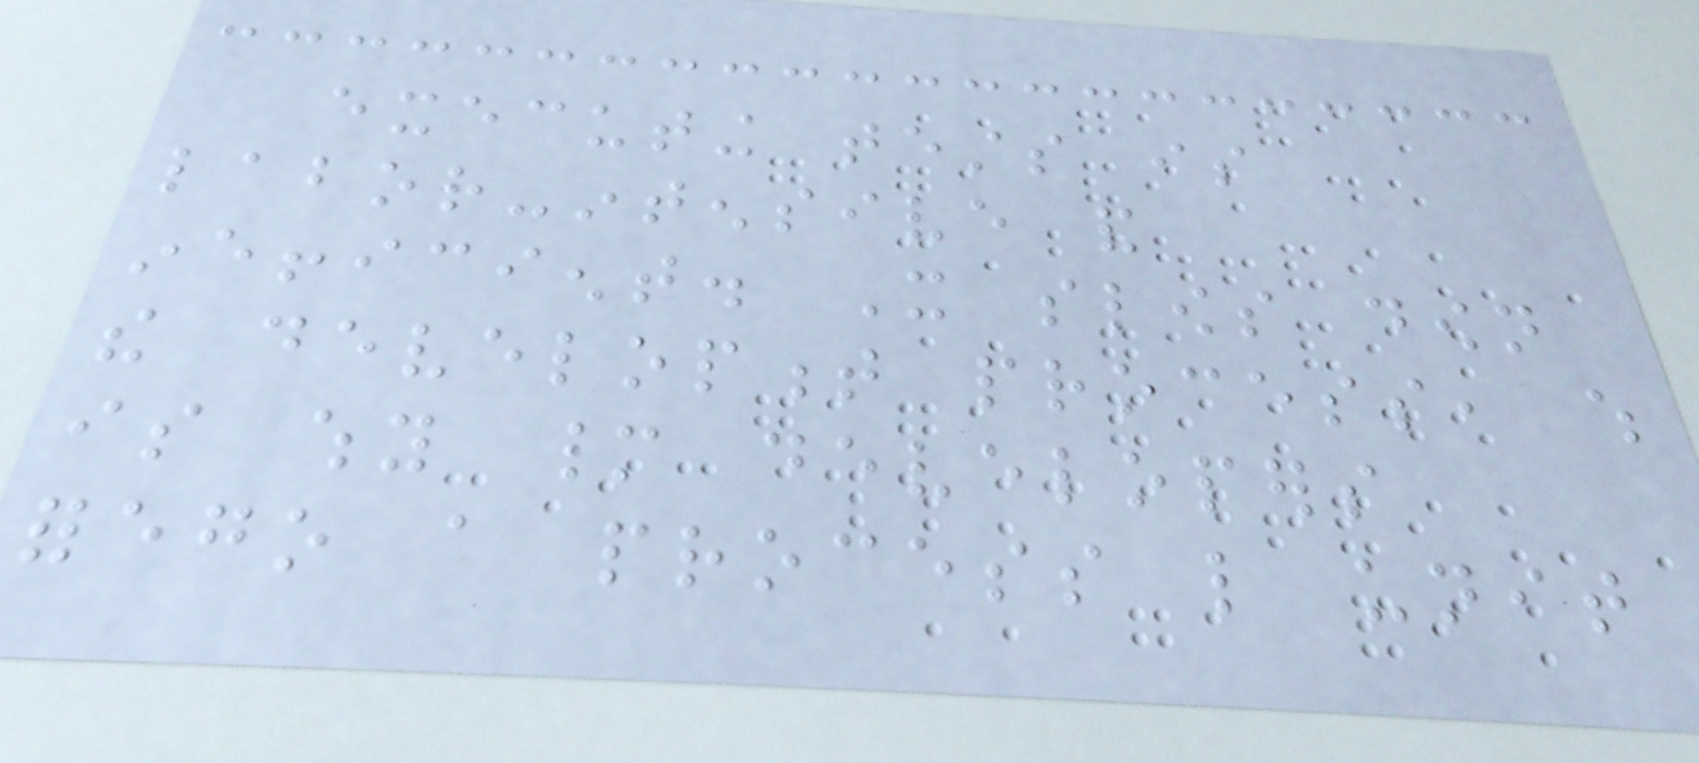executing tests is
labor-intensive and
inefficient. It slows down
the development process, which
is why many developers
forego a process like unit
